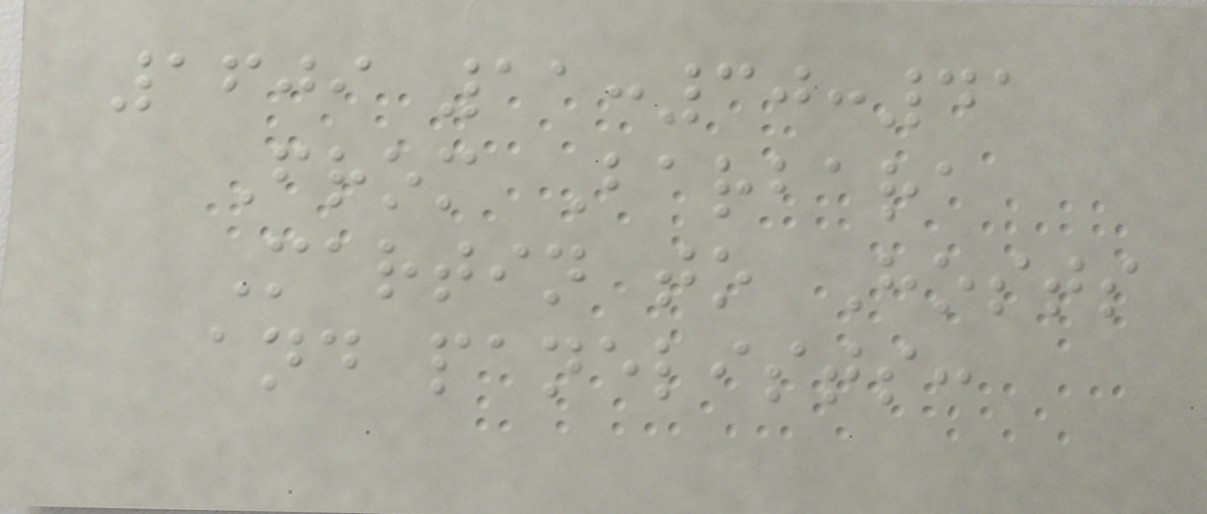1609 11:30:41
From Barbara
Martin to Hosts
and panelists:
